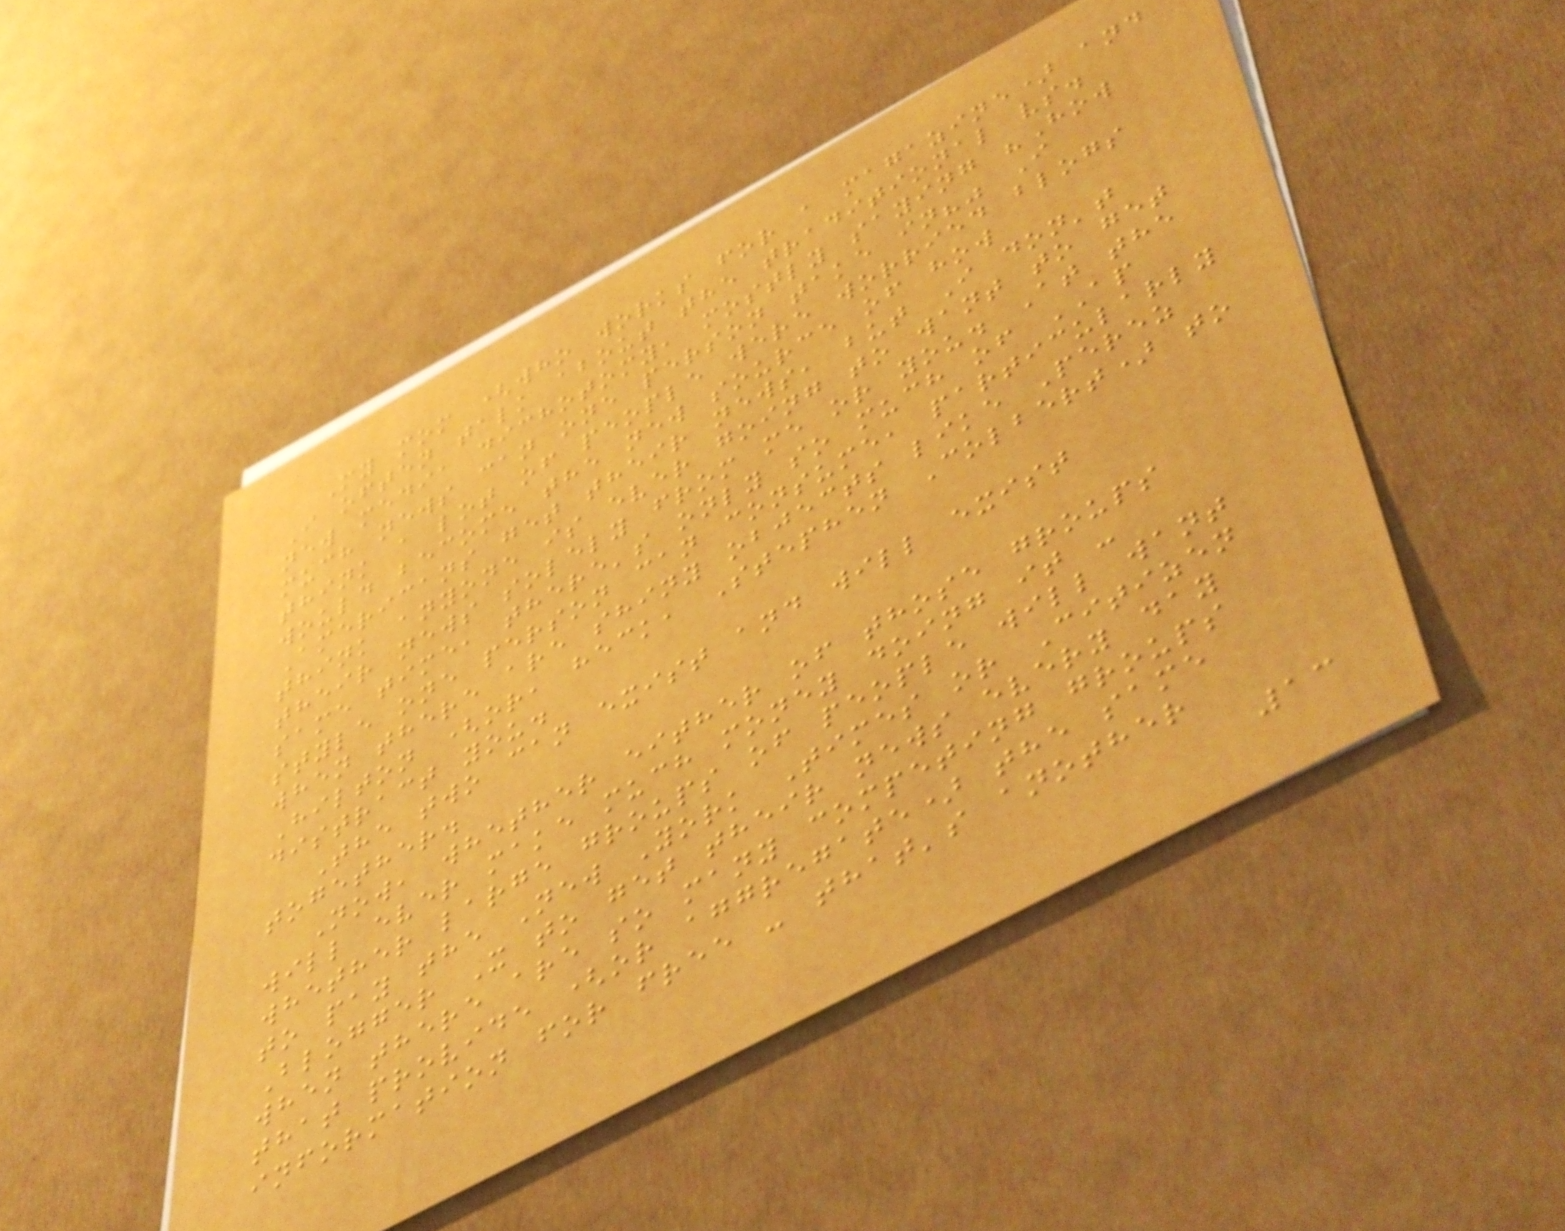My mom (who works for a magazine) and
I often talk about the traditional vs.
new media dichotomy, mostly saying "How
much news can one person take in?" I
think a lot of people were worried blogs
would become the new source of how
Americans get their news, but I don't
think anyone is ever going to want to get
their news solely from me or you. At the
same time, there's only so much of AP
style one person can consume, particularly
when there are shiny objects like Perez
Hilton (or, heck, Stephen Colbert) to
distract you.
The two can exist and will exist
together.
Now, whether either of those groups
will ever make much money doing it -
whether large groups of people will want
to pay the New York Times or Citizen
Blogger X to get their news every day
when there are so many competing groups
that provide (or aggregate) the same
information for free - that's another
13
